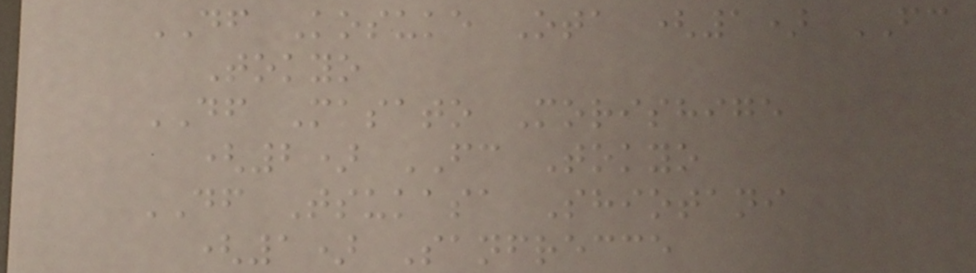DF Kosuke Ota (1) FC
Tokyo
DF Masato Morishige
(2) FC Tokyo
DF Tsukasa Shiotani
(1) Sanfrecce
